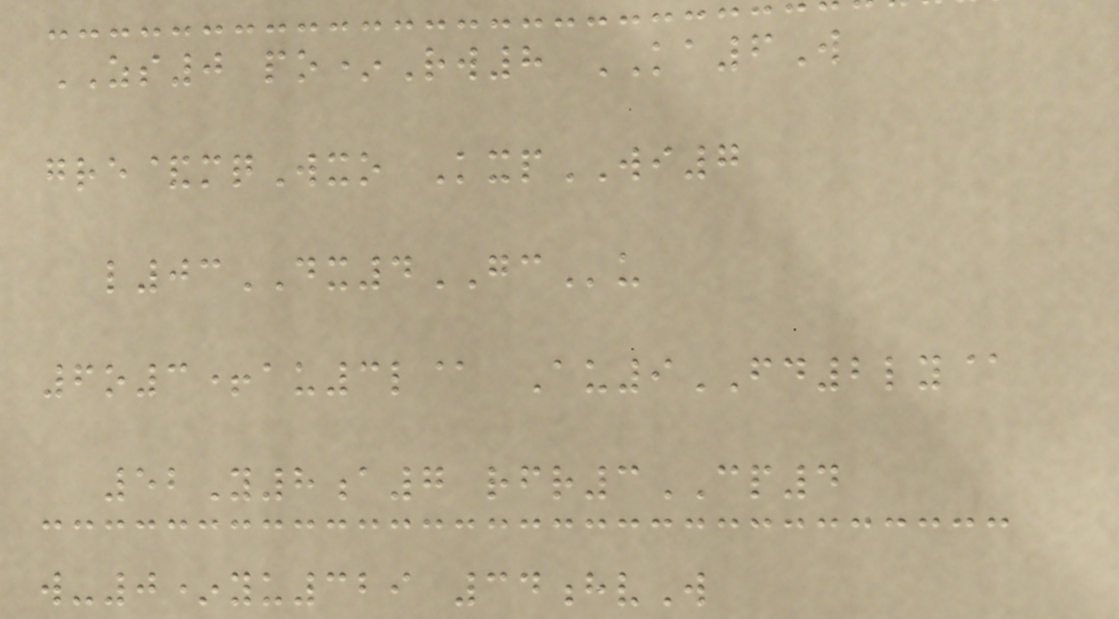ZS0 po*Rw8 KA6W
gre&mqWxo KxpWI7
l03DX4GCu
6o3+au3l@ Au9FD2ly@
52Y8a7 rfr3CP4
w-0*yu329 34hvW
